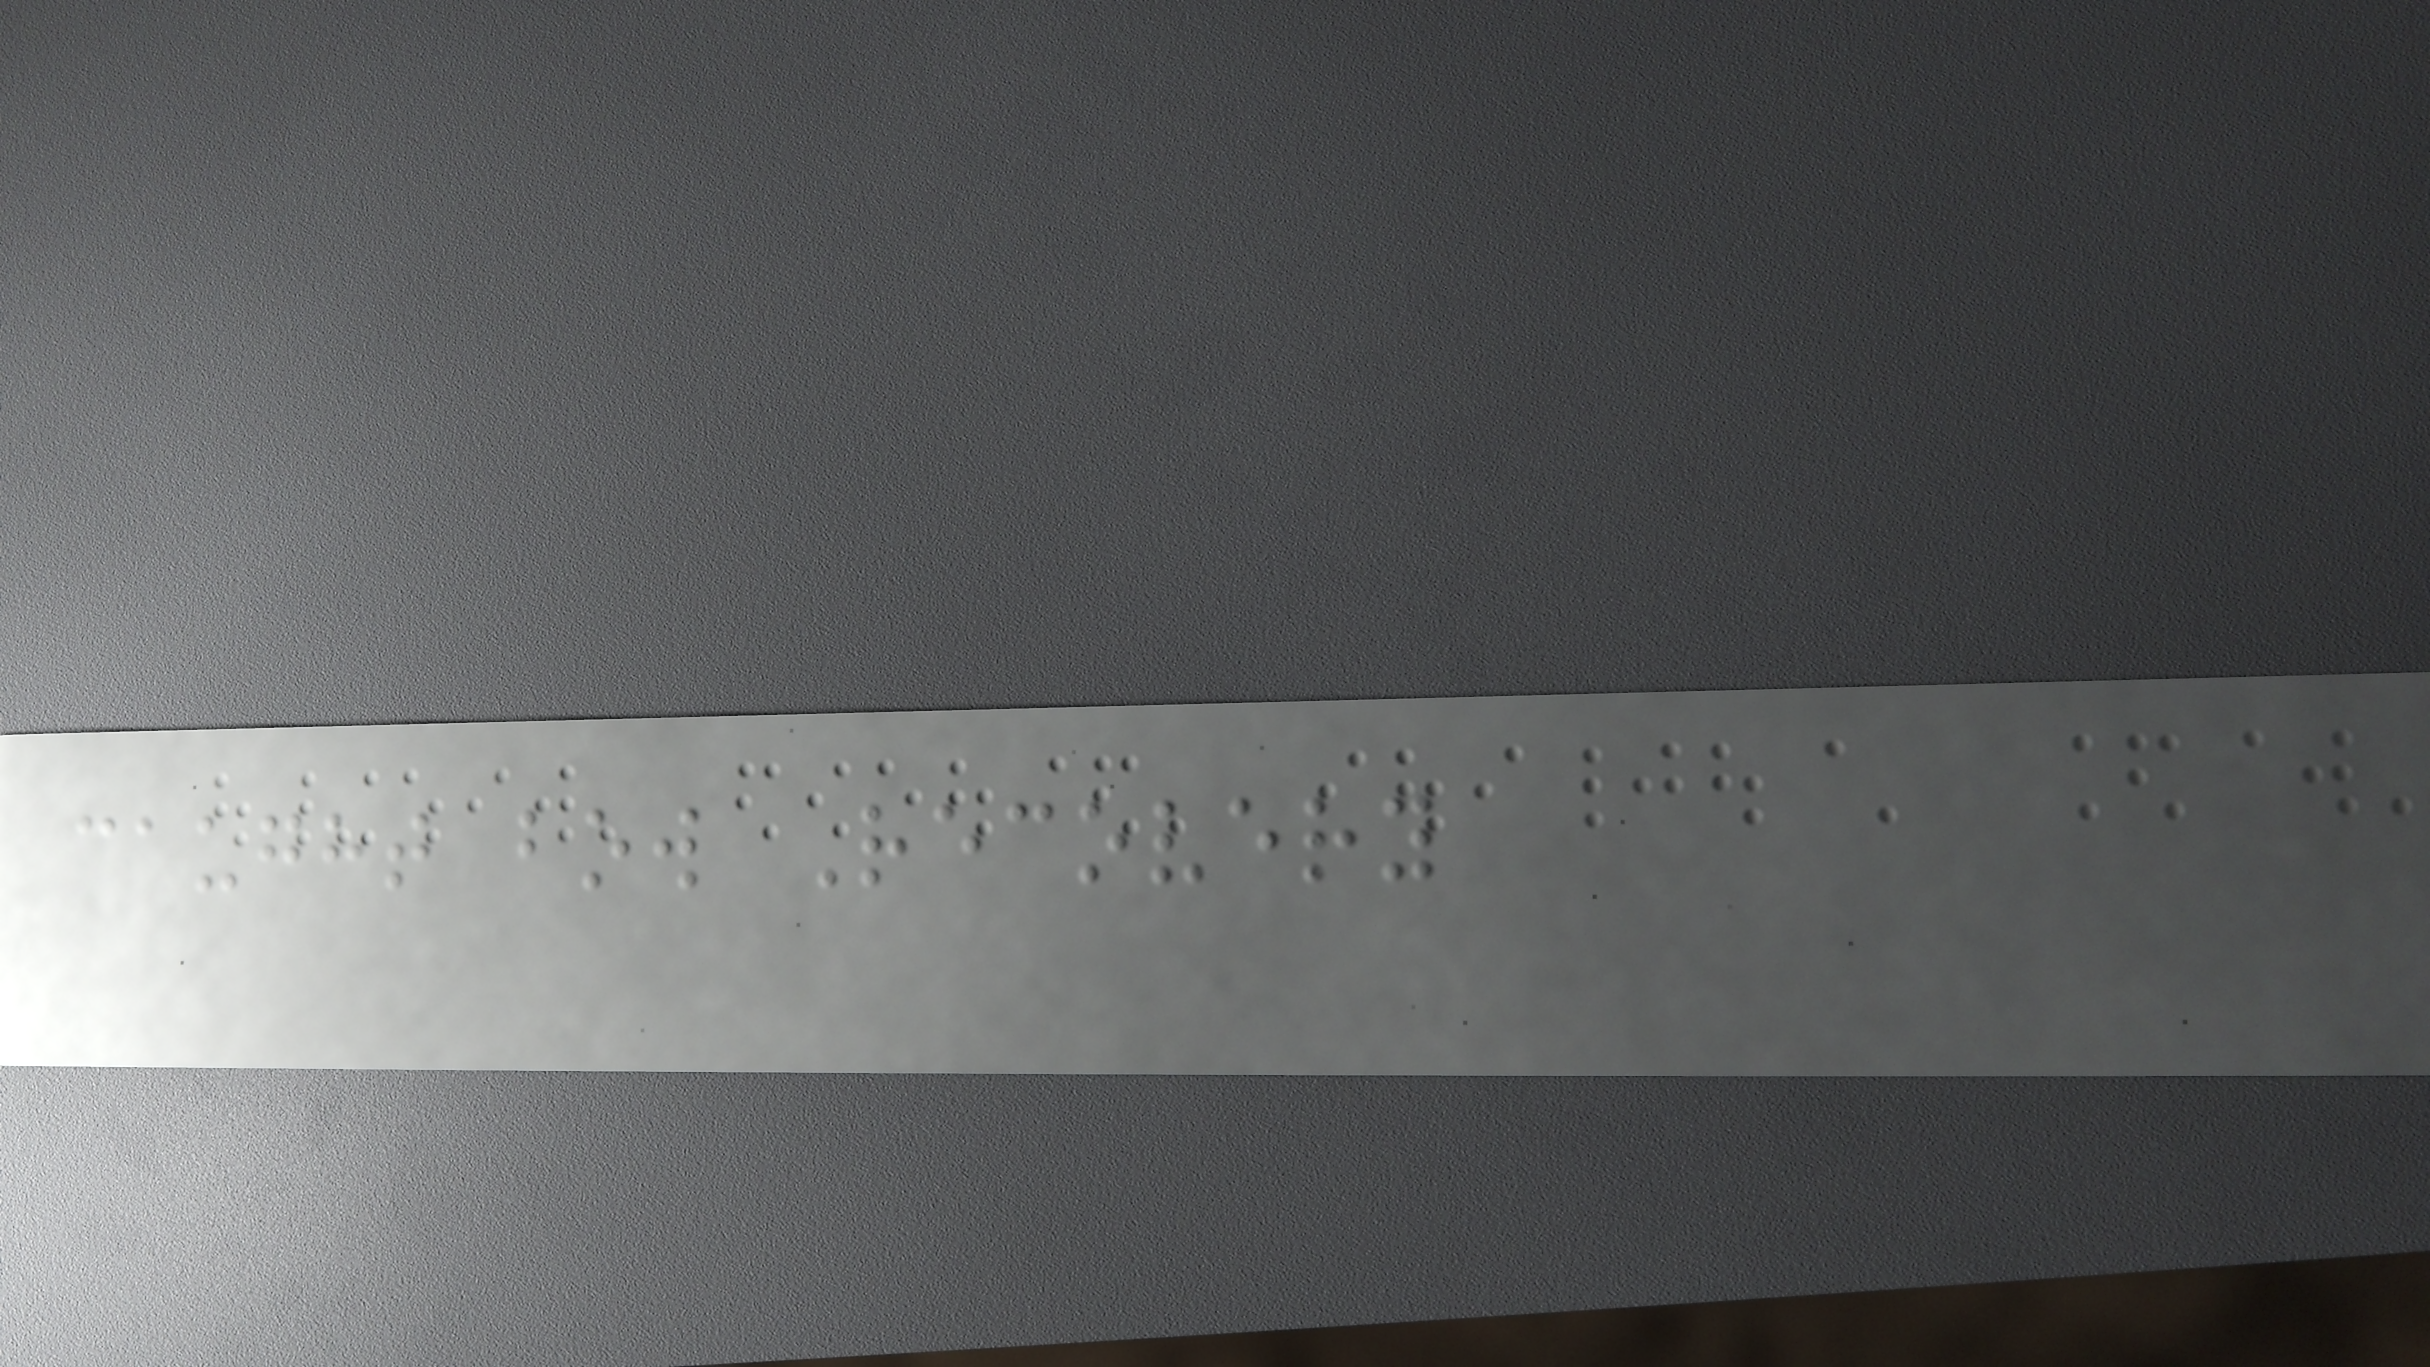caught bow Recovery
